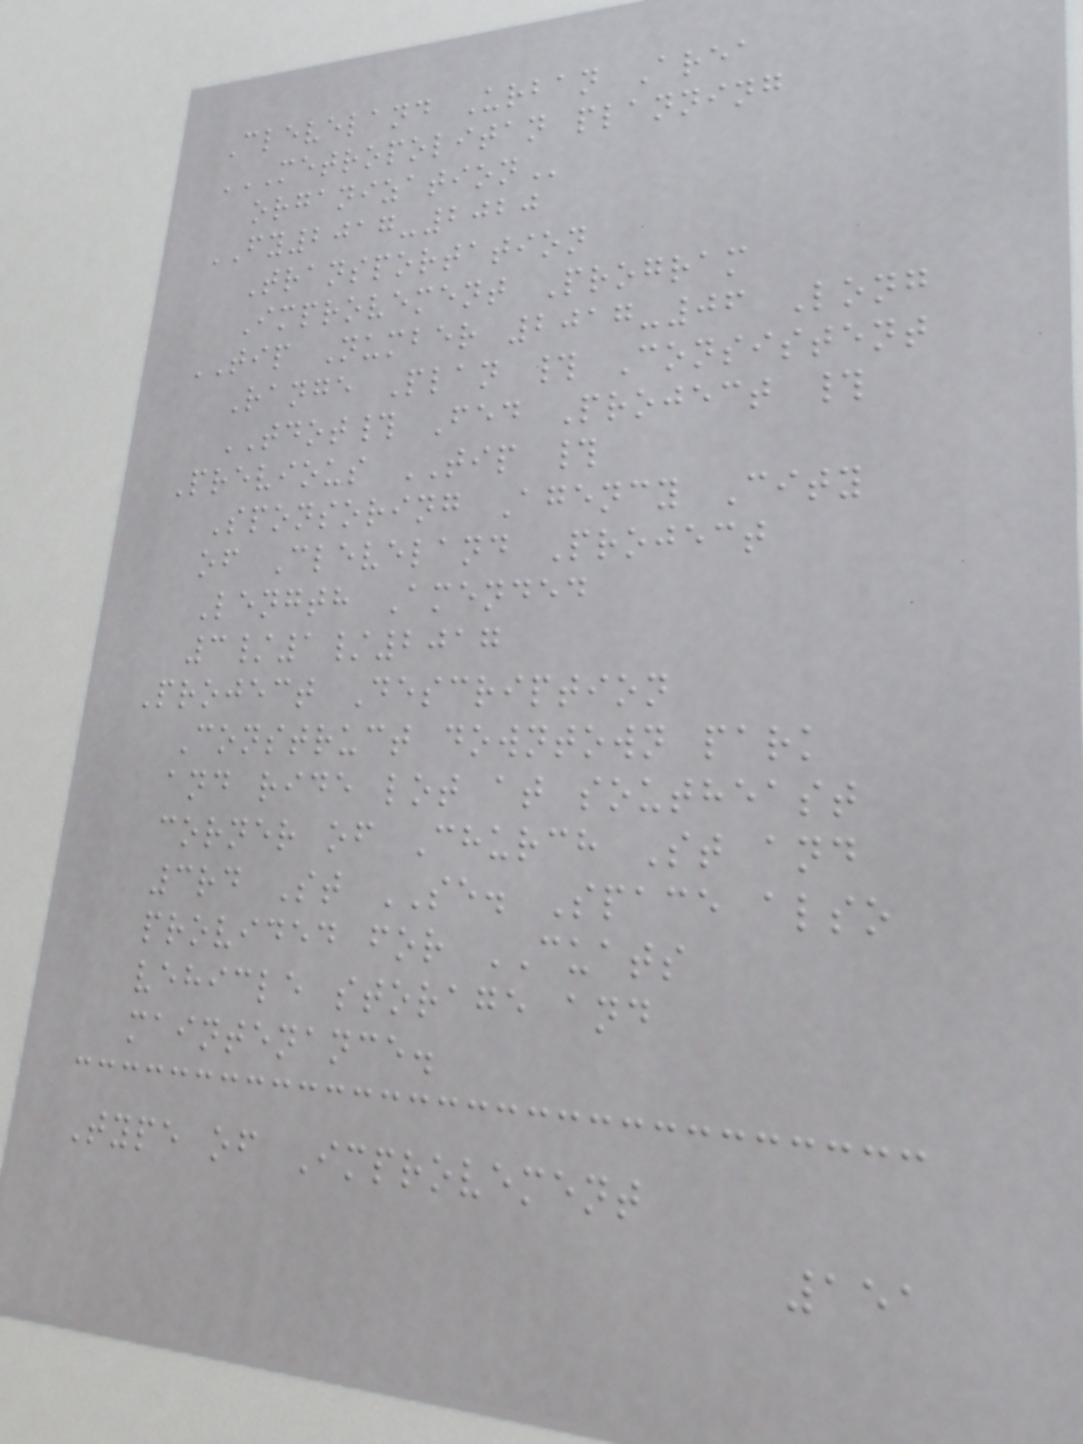Cleveland Urban Area
METROPOLITAN PLANNING
ORGANIZATION
FY2017-2020
Transportation
Improvement Program
TIP Number 2017-06 Long
Range Plan # Consistent
TDOT# Fed Project #
Previous TIP #
Sponsoring Agency City
of Cleveland Project
Length Amended
3/1/2017
Project Description
Construct downtown park
and ride lot at southeast
corner of Church St and
3rd St SE. Space also
provided for CUATS
vehicle storage and
maintenance.
Type of Improvement
151
